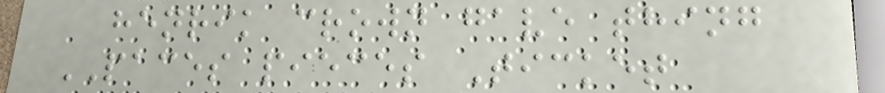henrik crown gave thing
PACES pieces Ticket
